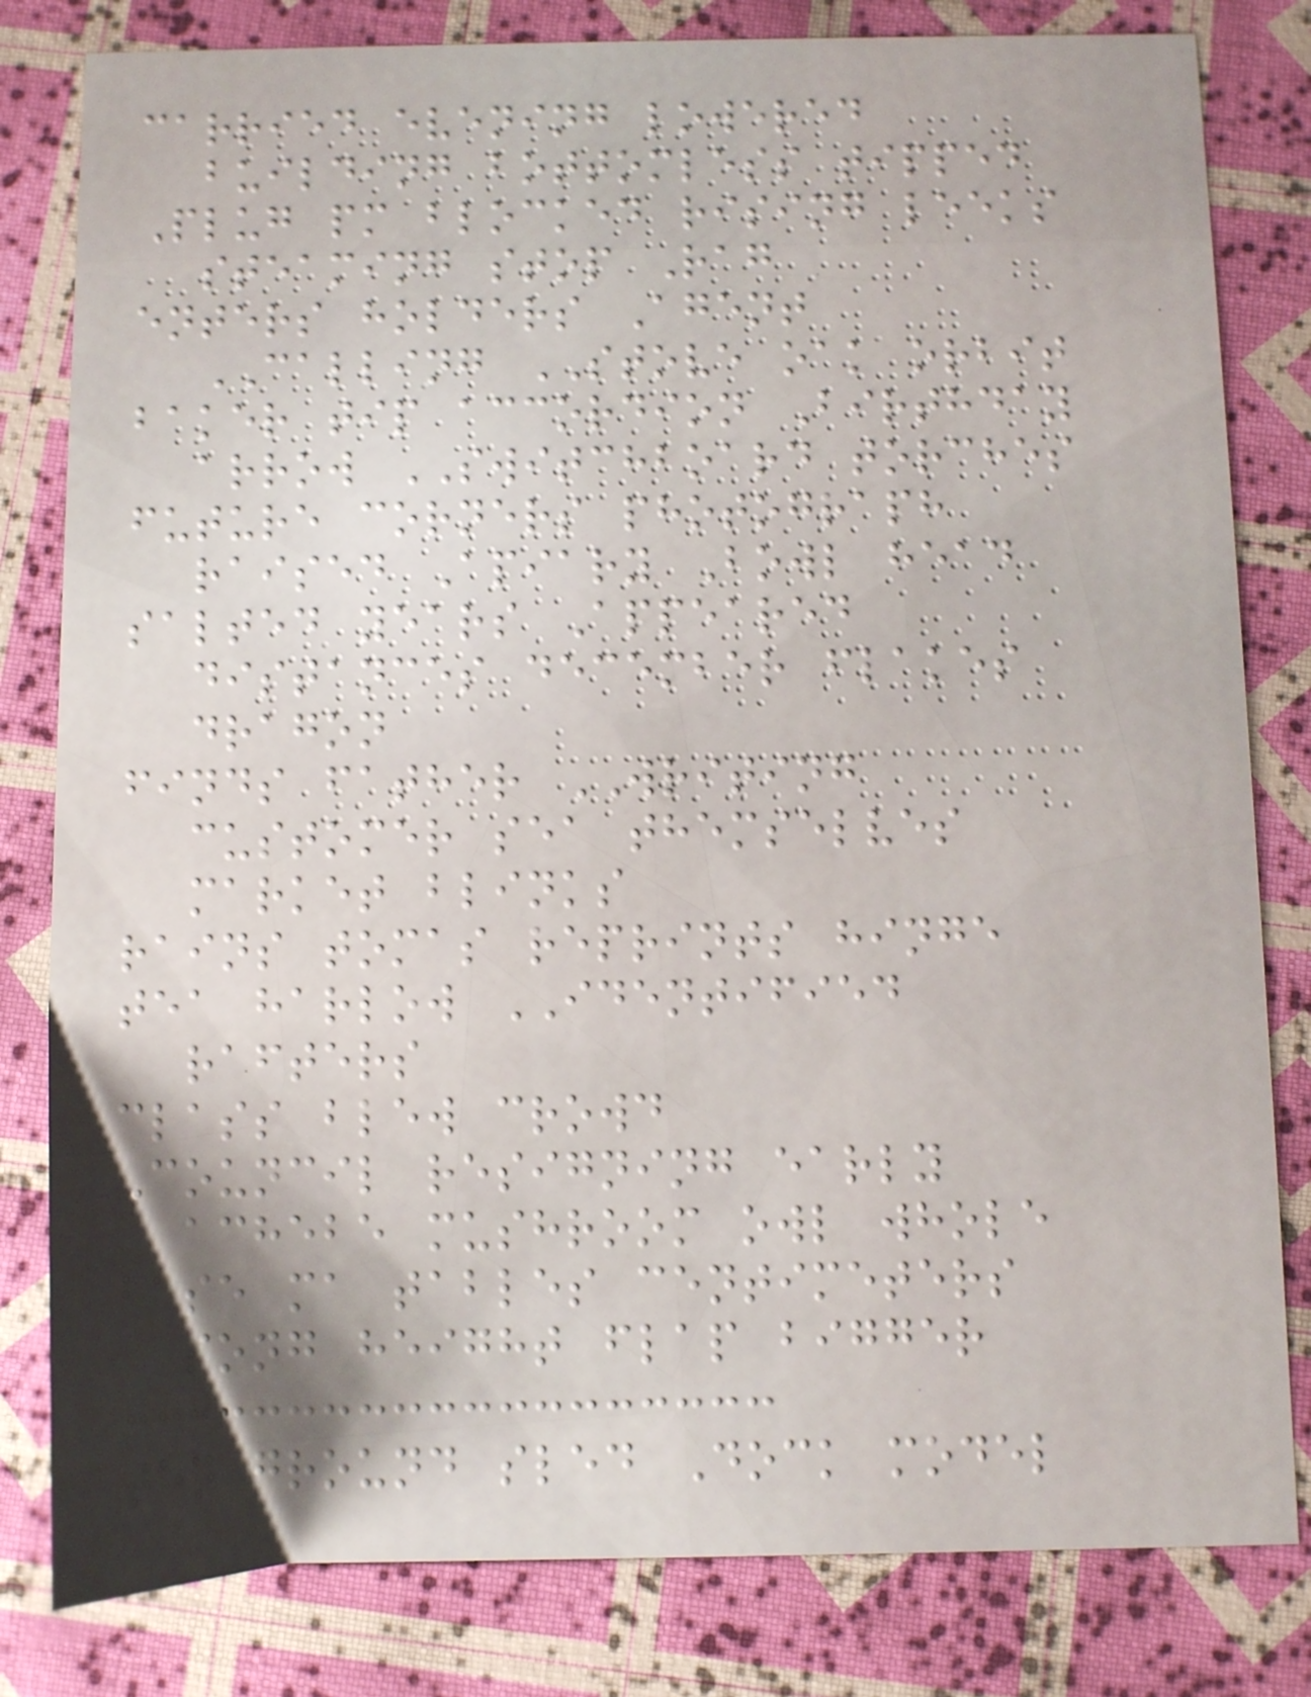carried evening lowered
building bottomless tipped
Plug pm blocked rising leeks
steaming stop Rag
enters holders Agent
CALLING STOVE oak orbit
baker tip accordion Birthday
arrow SWITCHBOARD torches
future corners photograph
raised Apiary Bowl head
salted years Appeared
distances december flakes
dragon
finds father WRITING
customer sea themselves
market blinks
rains tomas reprints hinge
tea harlow IDENTIFIED
rafters
class blew crowd
Council resigning early
achebe mushroom owl whole
base ma tables centimeters
song height flap bigger
ten ground sled Dock model
